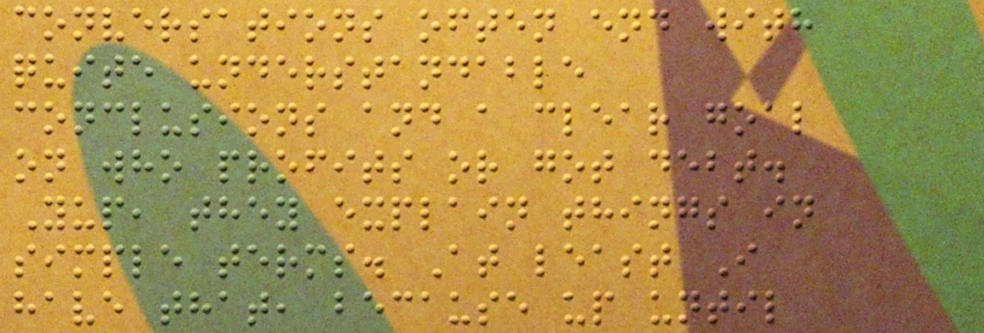conversations often end with
quite understandable
conclusions and a clear goal
on who profits or got debt.
Yup, they explain things in
simple terms. At least I
have that, because up until
